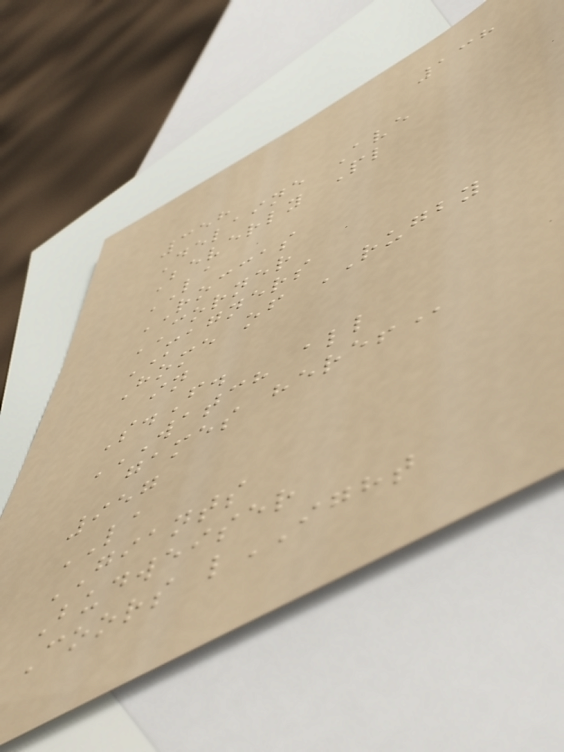138
358
Delaine Ave
Beverly Pl
LA
ROCCAS
CORNER
MAGNERS
Home of RUGBY
in
S.F.
WATCH ALL
GAMES HERE!
957
LA
GIANTS
Budweiser
Coors lIGHT
